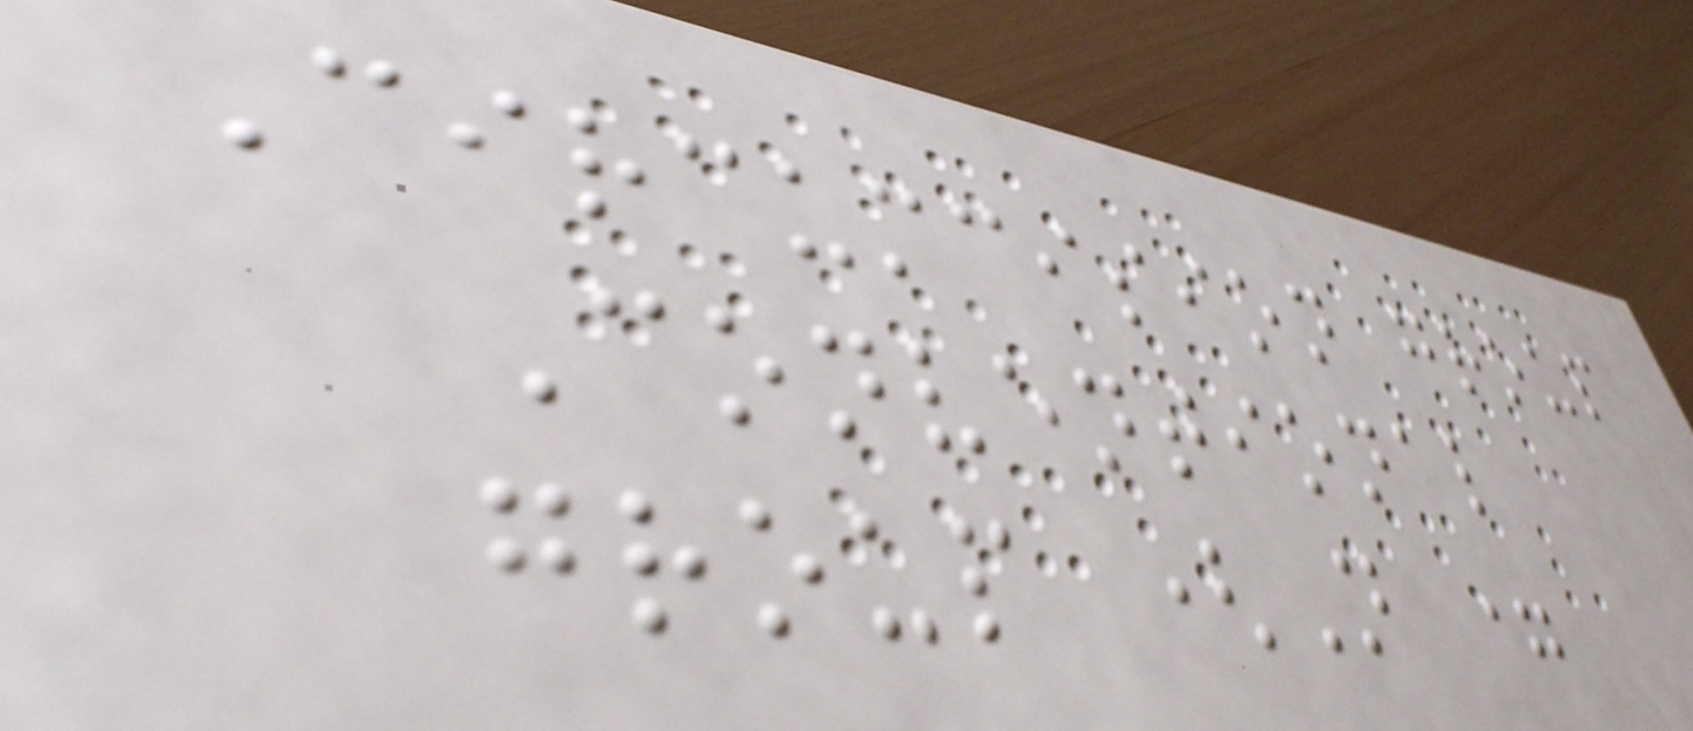Circumcision group
Conventional
group (N =
